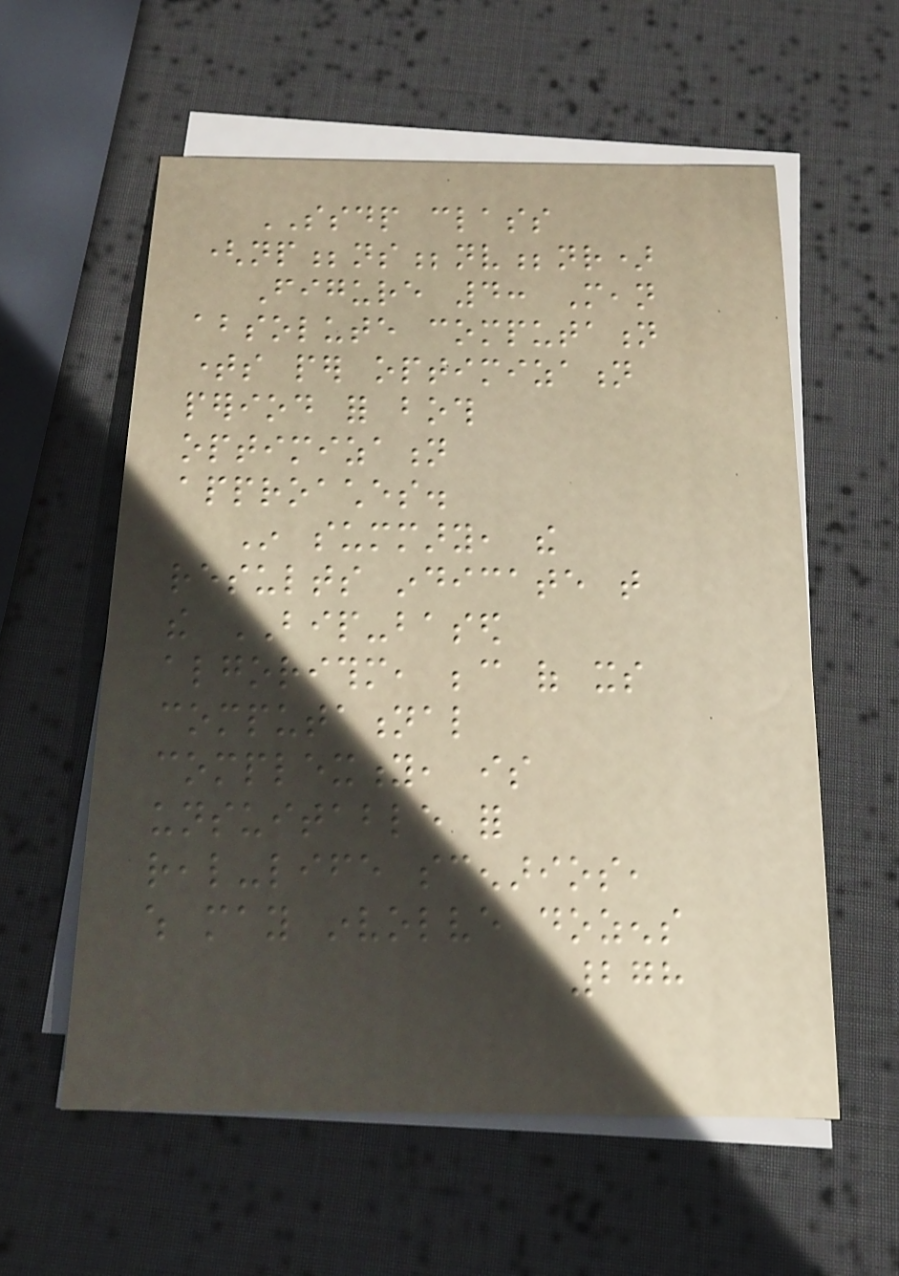SSDP class
(np;ns;nv;nr)
Figure 4: Mean
absolute computation
times per optimization
period for both
optimization
approaches.
In summary, the
results indicate that
the BIP-based
algorithm, because of its
computational
complexity, is
unsuitable for
real-life scenarios,
which may involve dozens
278
